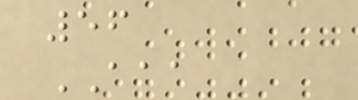56
AAA
